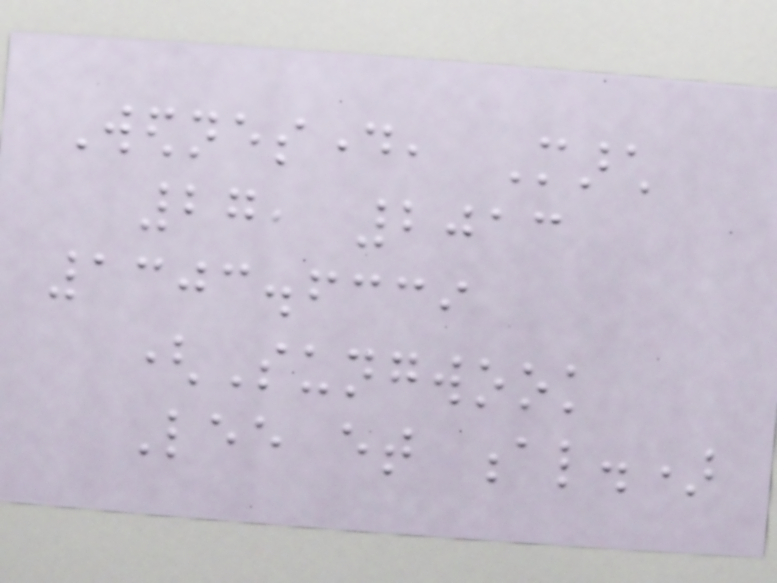Wednesday, March
27, 2013
1303.6339
(Sungwook
Lee et al.)
